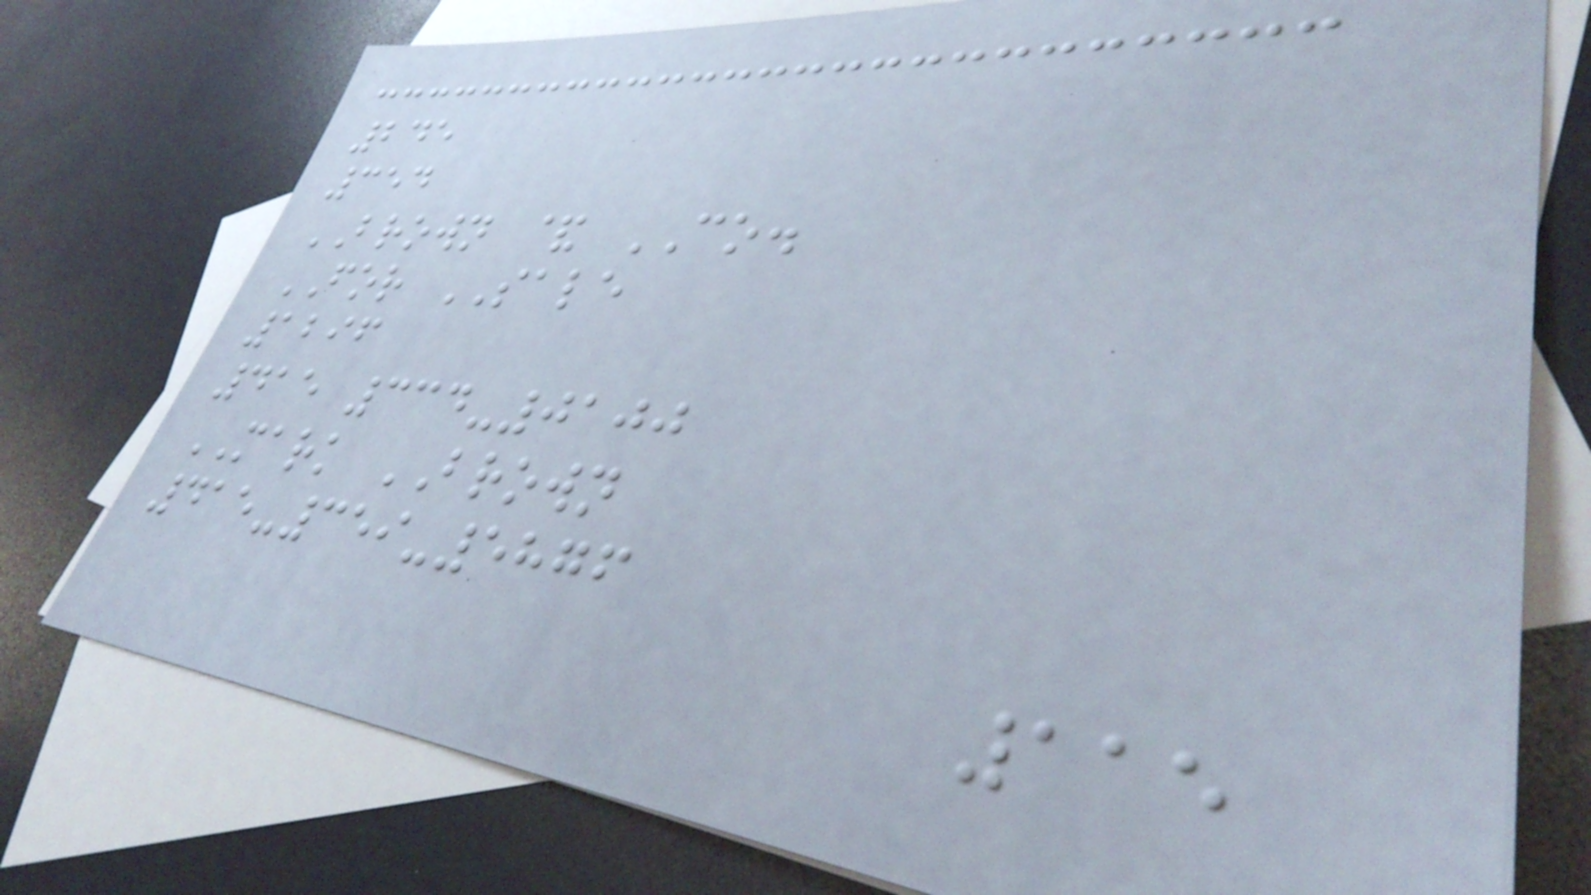245
354
BROWN & CO.
FOR SALE
1296
415 334-0100
MARK BROWN
415-359-5876
115
